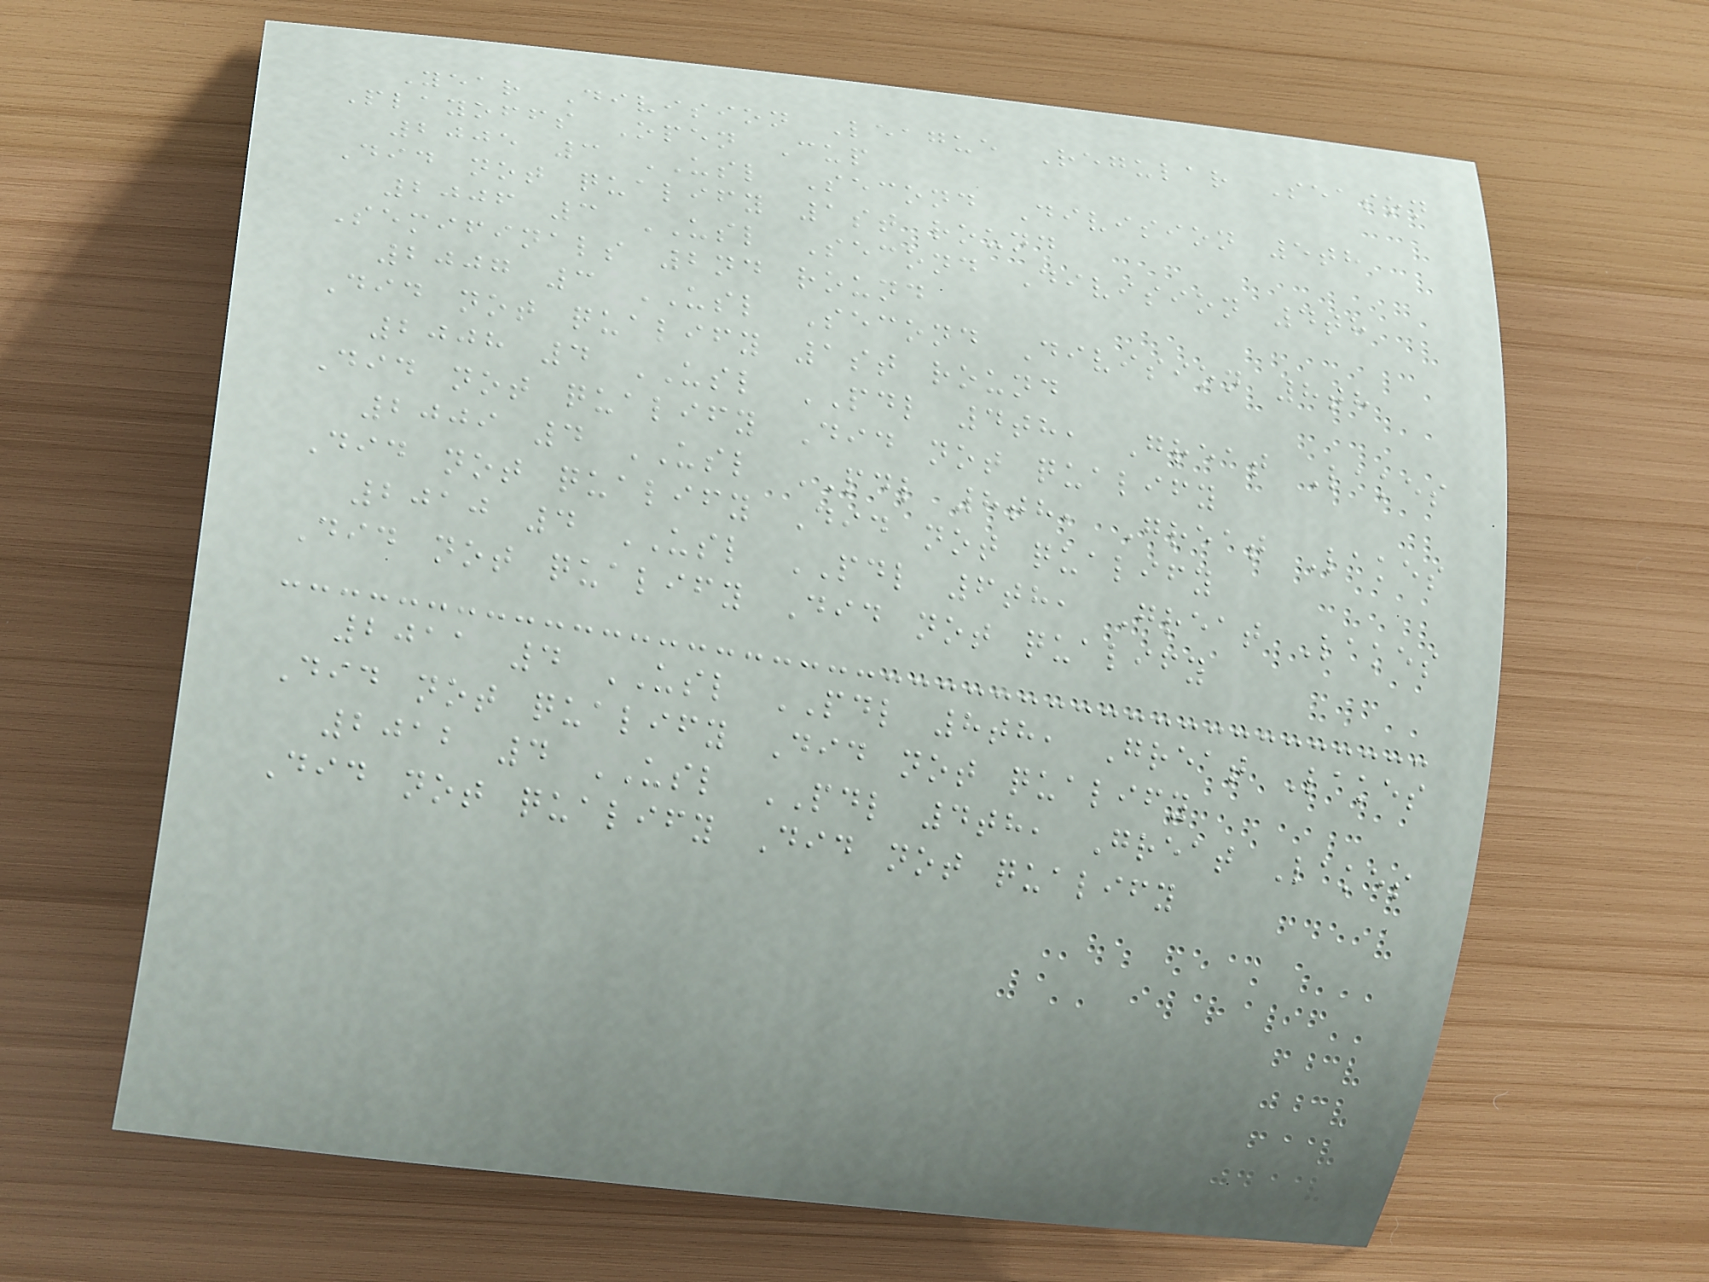Year Division League Regular Season
Playoffs Open Cup
2005 3 USL Second Division 5th
Did not qualify 1st round
2006 3 USL Second Division 4th
Semifinals 2nd round
2007 3 USL Second Division 8th
Did not qualify 1st round
2008 4 USL PDL 4th, Great Lakes
Did not qualify Did not qualify
2009 4 USL PDL 8th, Great Lakes
Did not qualify Did not qualify
2010 4 USL PDL 6th, Great Lakes
Did not qualify Did not qualify
2011 4 USL PDL 8th, Great Lakes
Did not qualify Did not qualify
2012 4 USL PDL 4th, Great Lakes
Did not qualify Did not qualify
